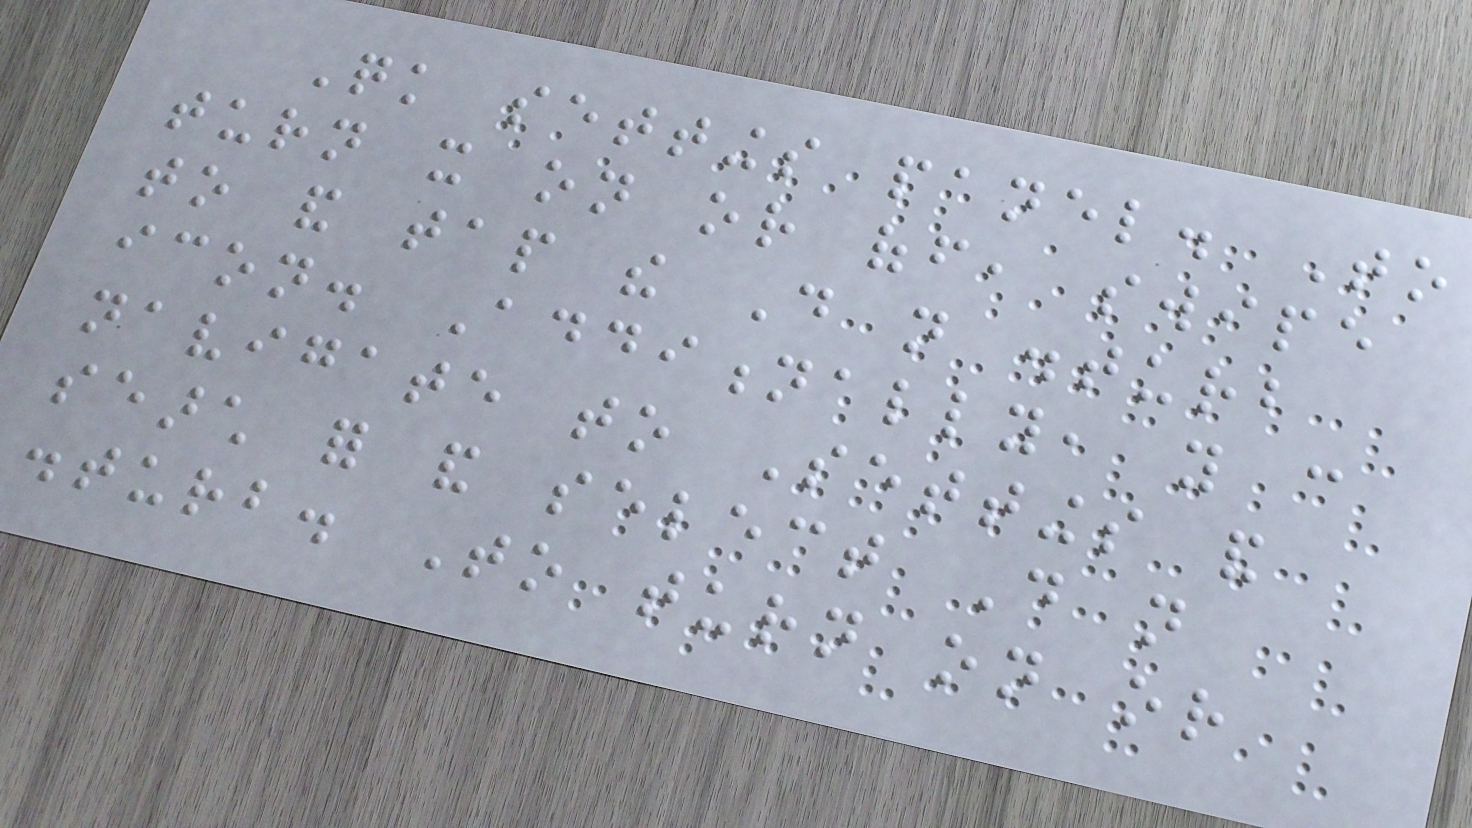Quick settings panel. To
turn it on or off, swipe
to and tap the Do not disturb
icon. Additionally, you can
navigate to Settings and
search for and select Do not
disturb. To turn on or
